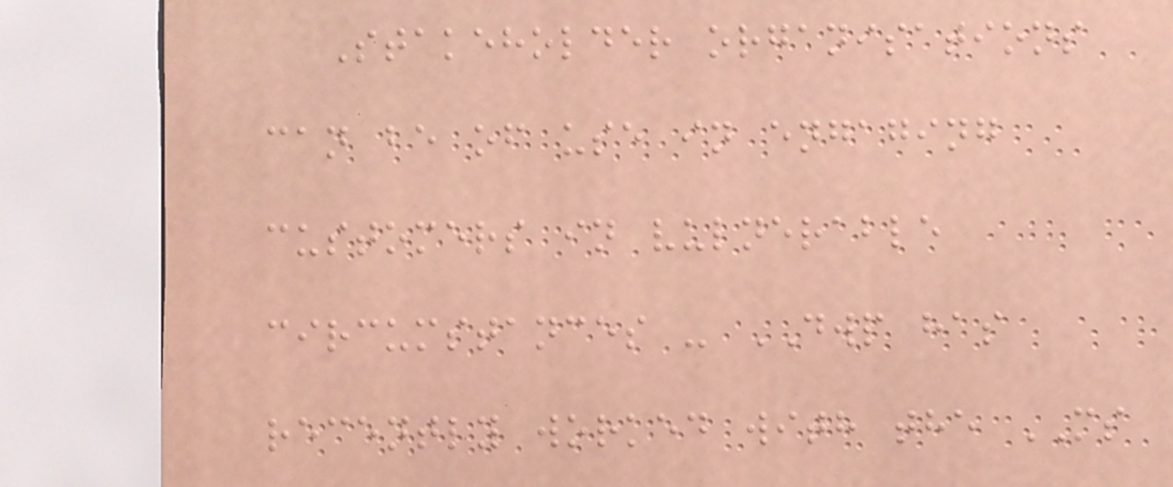Stakeholder organisations
can be of use in engaging
customers in vulnerable
circumstances - DWP has
recently worked with the MS
